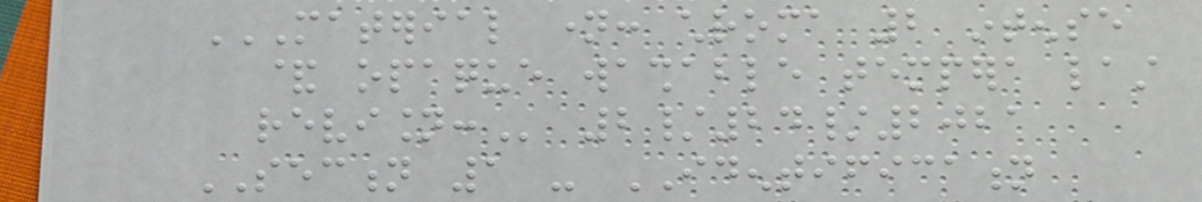MATERIAL NAME: CHROMA 2 INTENSE
& OPAQUE WASHABLE TEMPERA LAST
REVISION: 2/24/2021
SECTION 1 - IDENTIFICATION
